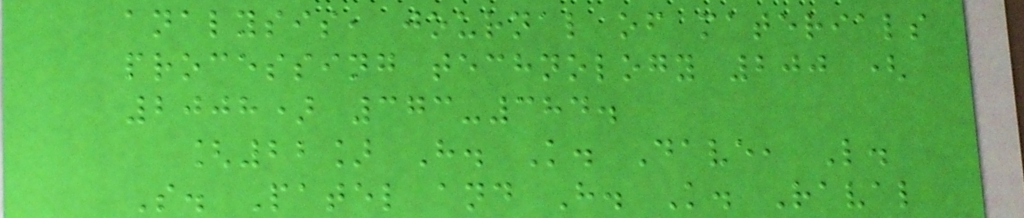analysis, journal of materials
processing technology 200 (
2008) 373-384.
[22] H. K. Dave, L.
S. Patel and H. K. Raval
